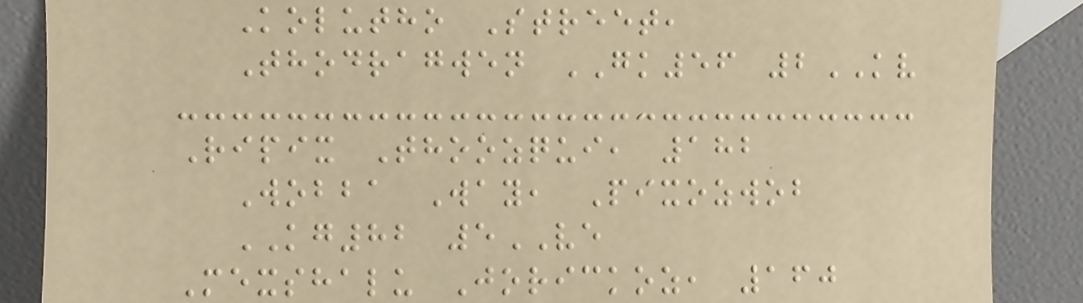Kolutho Street,
Thodragwen GK56 2KV
Ripix Thoozqui, 182
Wobba Way, Pixozwob
KG82 5VE
Mexshalu Jorickoz, 160
